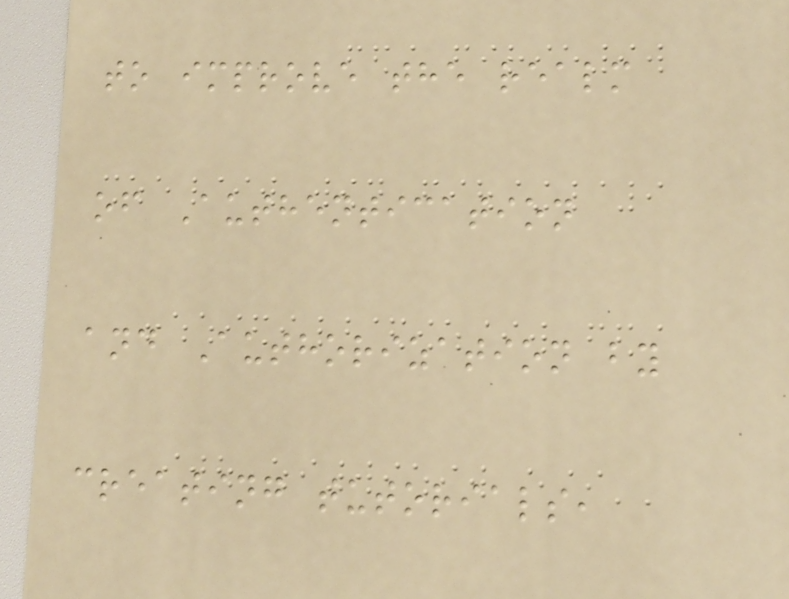to improve the realm
of Authentication
and Authorization by
creating tutorials,
